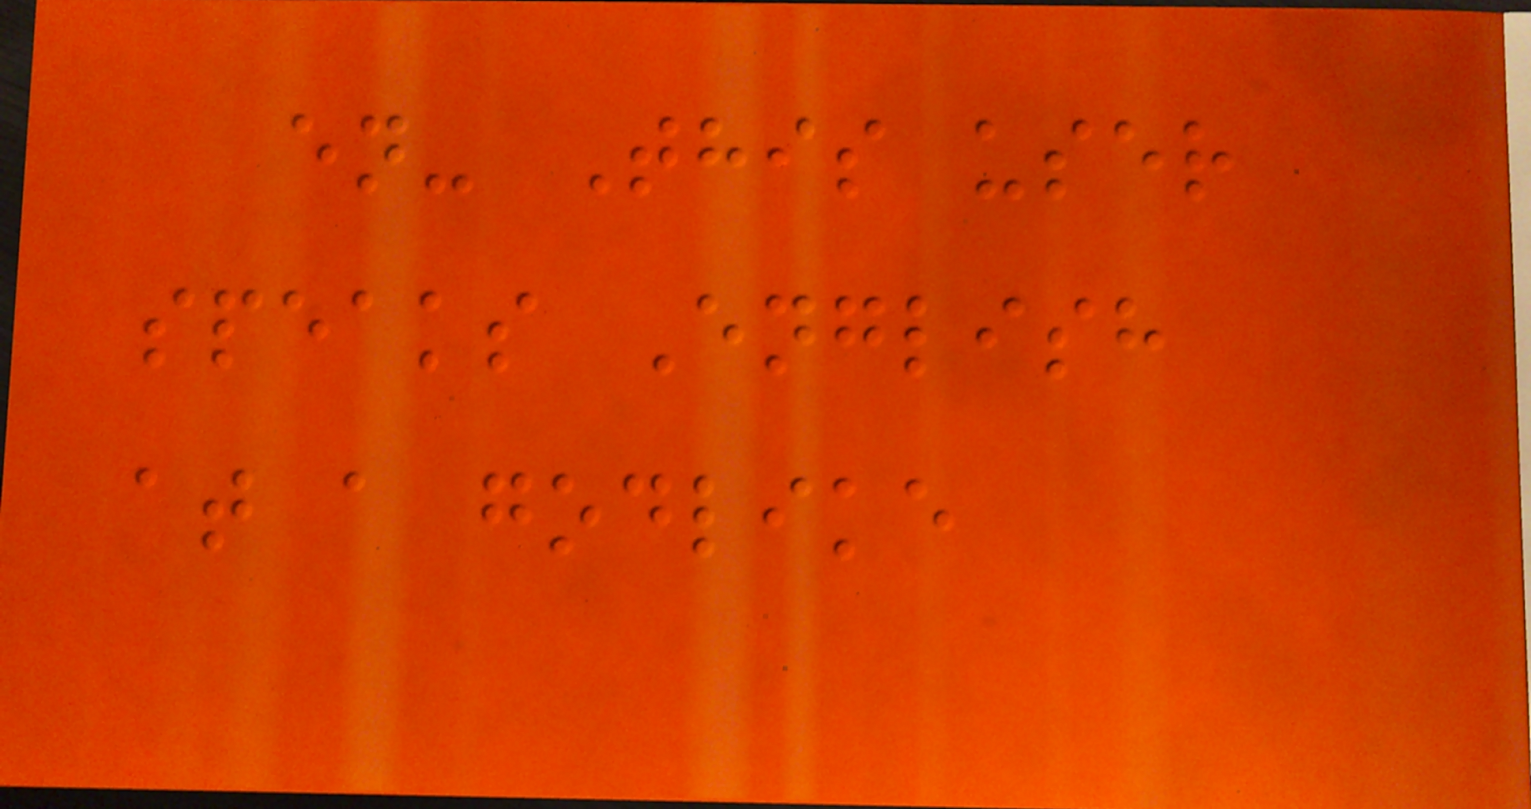en- This user
speaks English
at a godlike
